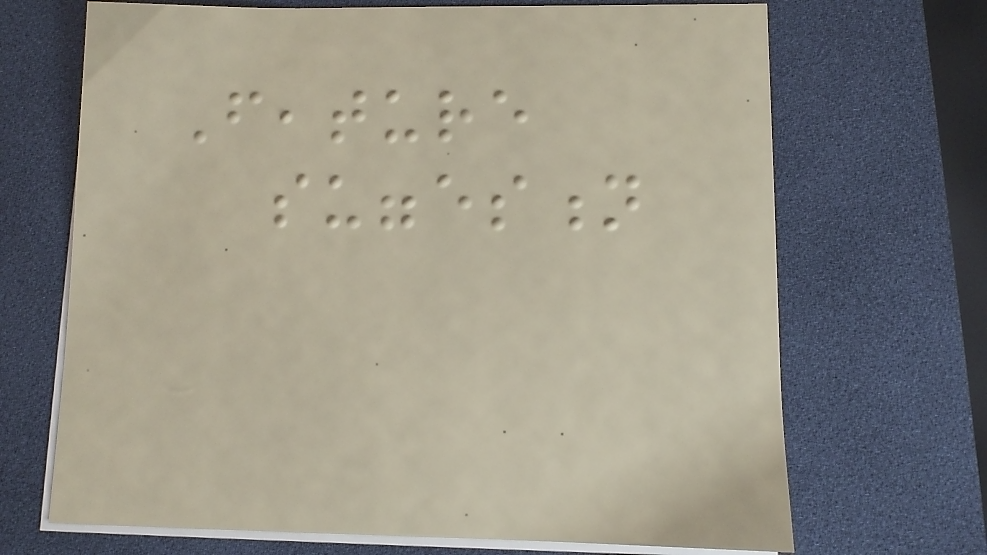Feature
suggestion
